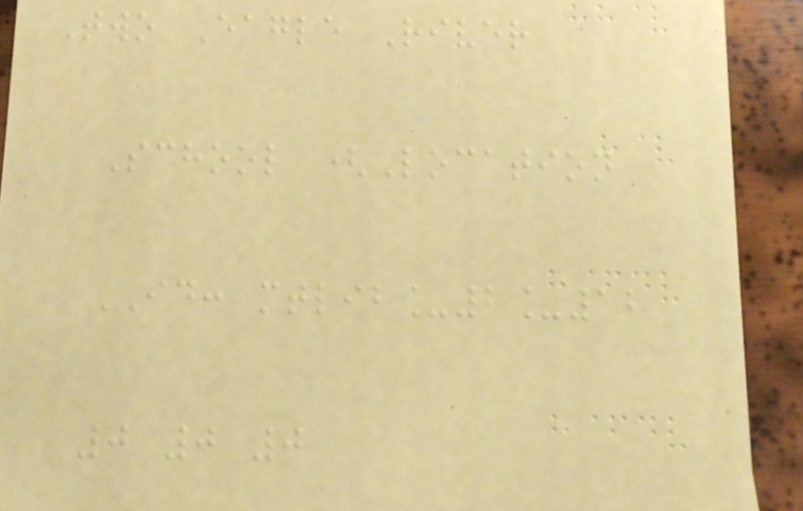Two Eagle River
School (Location
ID: mtlib_2_12
0 0 0
